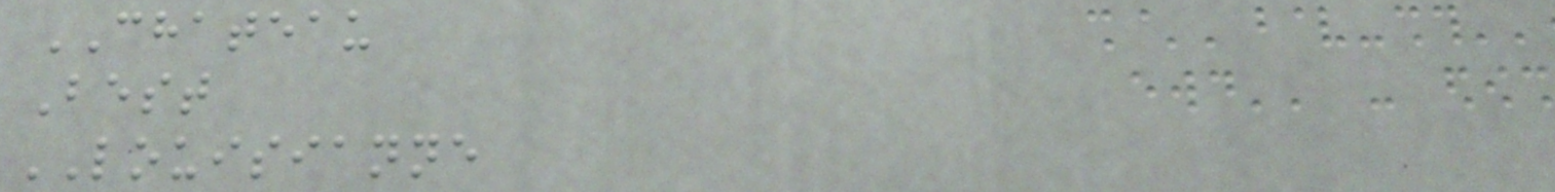CHATEAU
Best
LOUISIANNE
